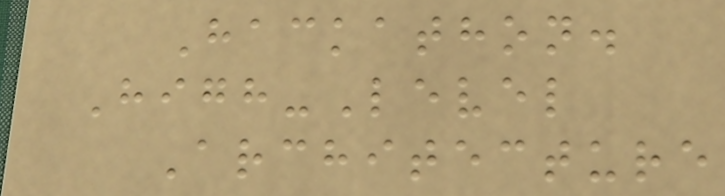Hackathon.
High-Level
Architecture
